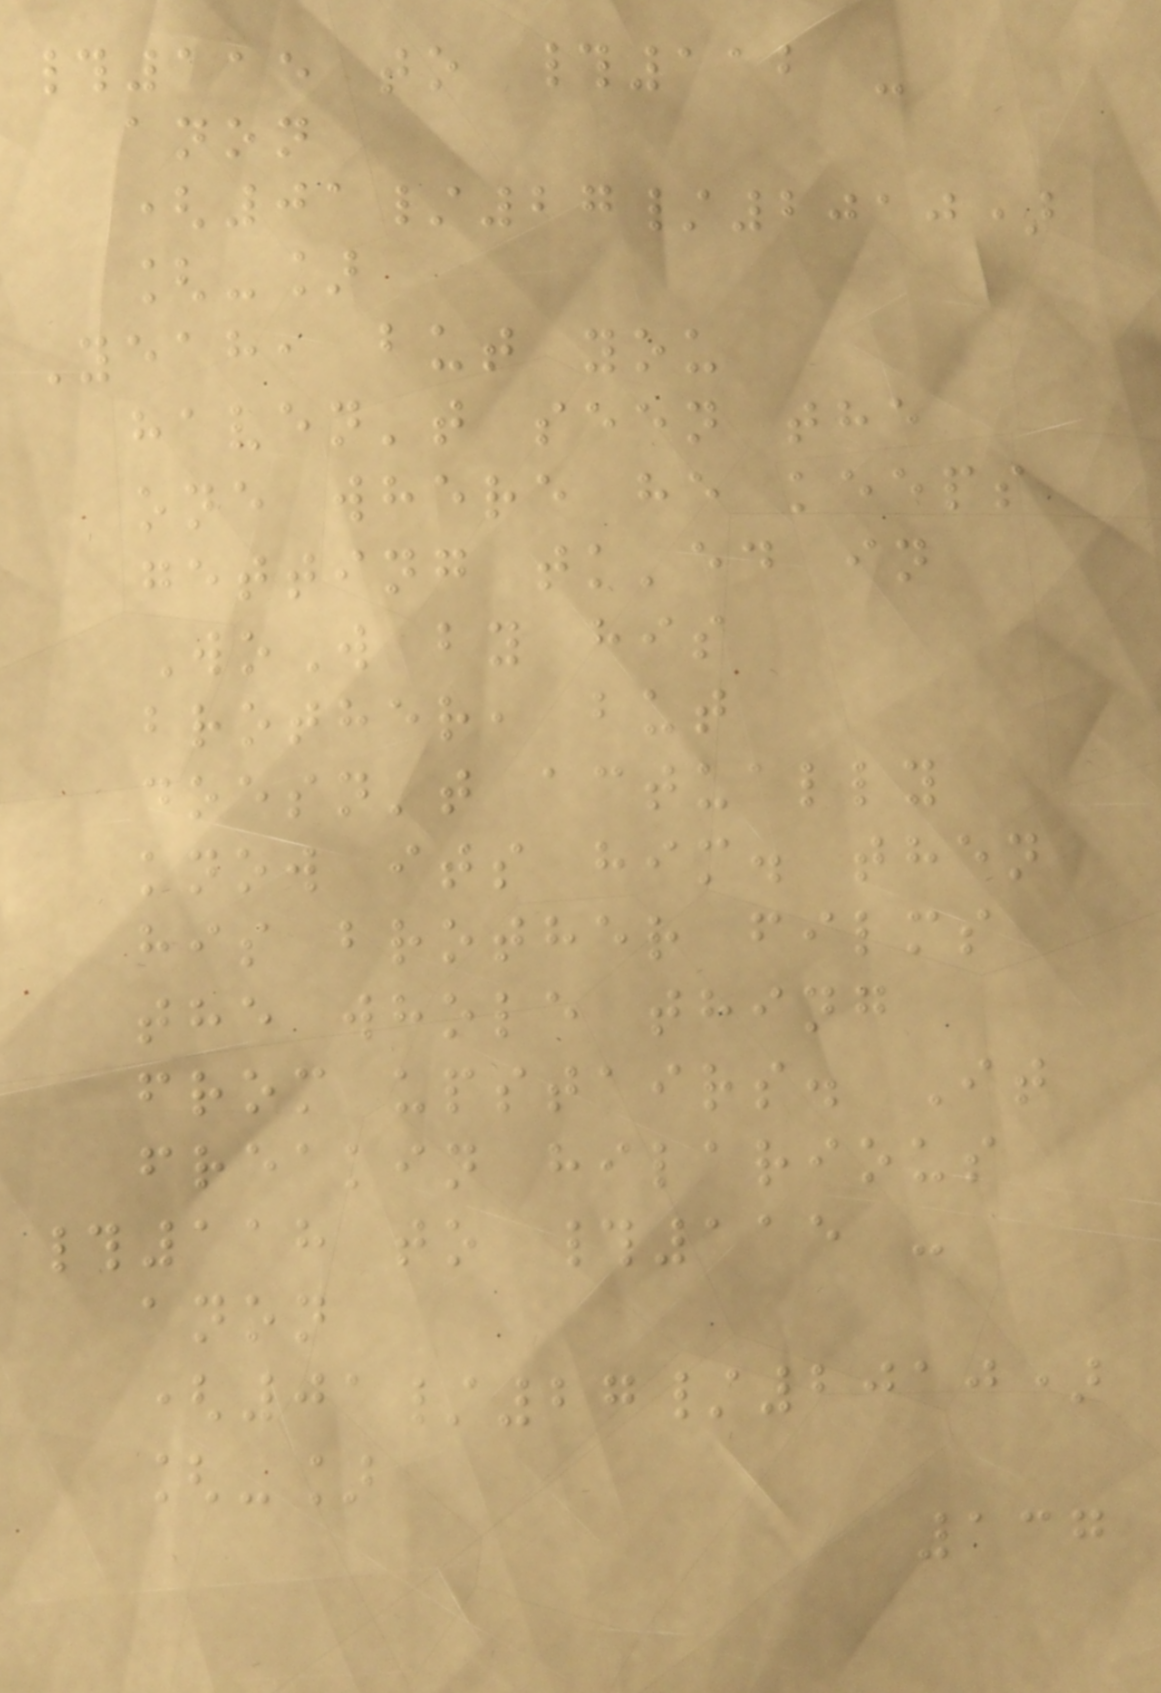#115 to #112 -
anon
(01/27/2010)
[-]
Yeah, but you
haven't seen the
one where he keeps
getting tk'ed in
WoW by his
brother, but
doesn't actually
know its him. then
his brother films
the whole thing
from upstairs. It
freakin hilarious
#118 to #115 -
anon
(01/27/2010)
[-]
137
